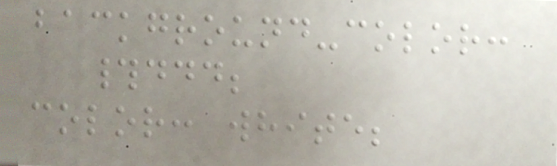background-color:
#ddd;
color: white;
